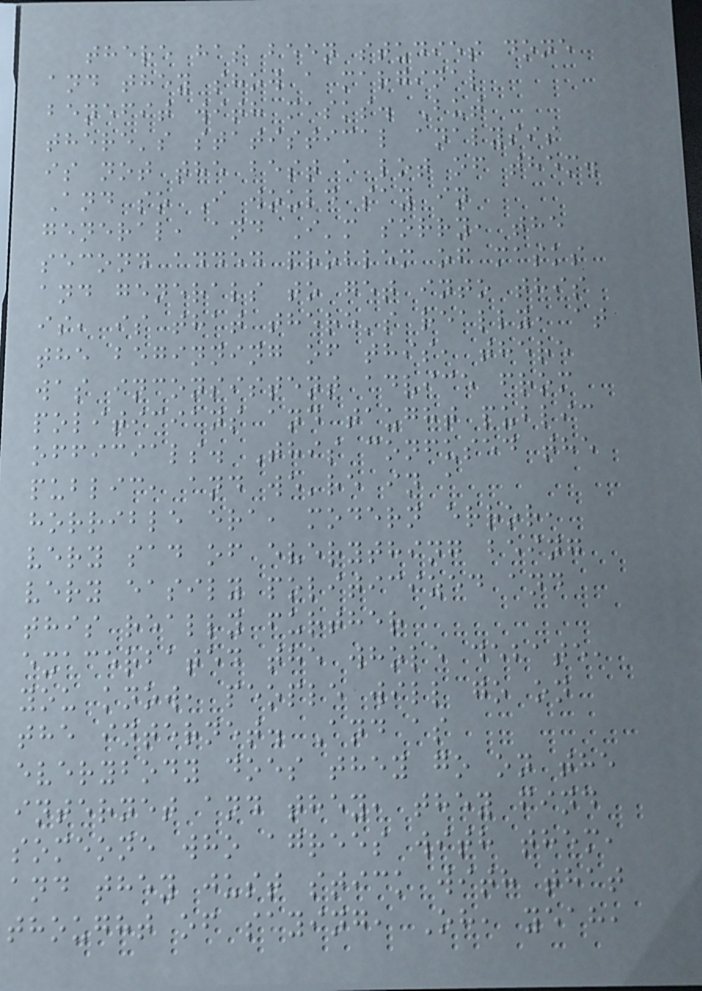there has been studies done
and they show a marginal
benefit with masks. But
there's statistical analysis
is not the best a lot of them.
And so I would say in
general, and I'm sorry, the
second added problem of masks
and generals to get into this
is, is that there's really, at
the beginning of this, there
was inconsistent advice from
politicians and taught public
officials. This confused the
public, and we're in a
horrible era, modern error,
very sad of everything being
very easily politicized and
this really further
exacerbated the whole debate,
you know, people will go on
the internet. And as
everybody does they go on the
internet and they, they find
someone who agrees with them,
and they just stick with that
thought of saying, Oh, yeah,
